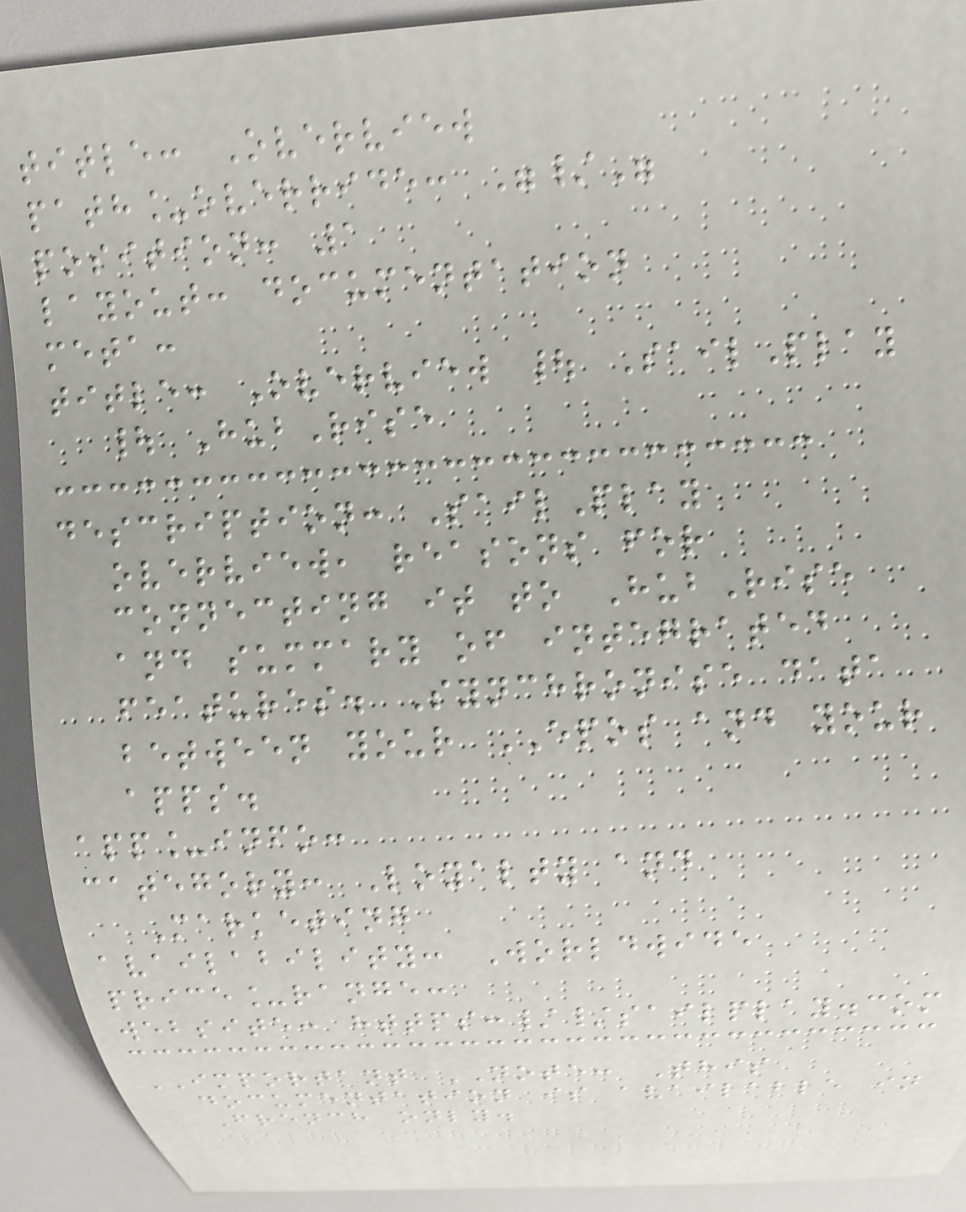title: Overview
path_override: "/"
position: 1
layout: documentation
meta:
title: Overview | SailPlay
| HubRise
description: SailPlay
overview, reasons for
connecting it to HubRise
and summary of integrated
features. Synchronise data
between your EPOS and your
apps.
app_info:
category: Loyalty and
Marketing
availability: Worldwide
price_range:
website: https://sailplay.com
IMPORTANT NOTE: This
documentation is available in
French only.
